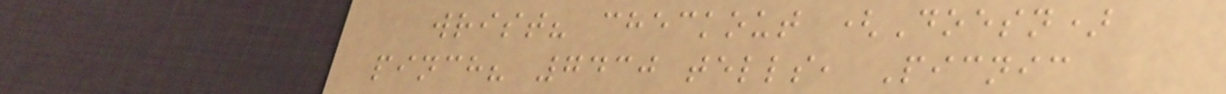wrist? checkout (Doesn)
pinch? 7430 tells, Picnic
